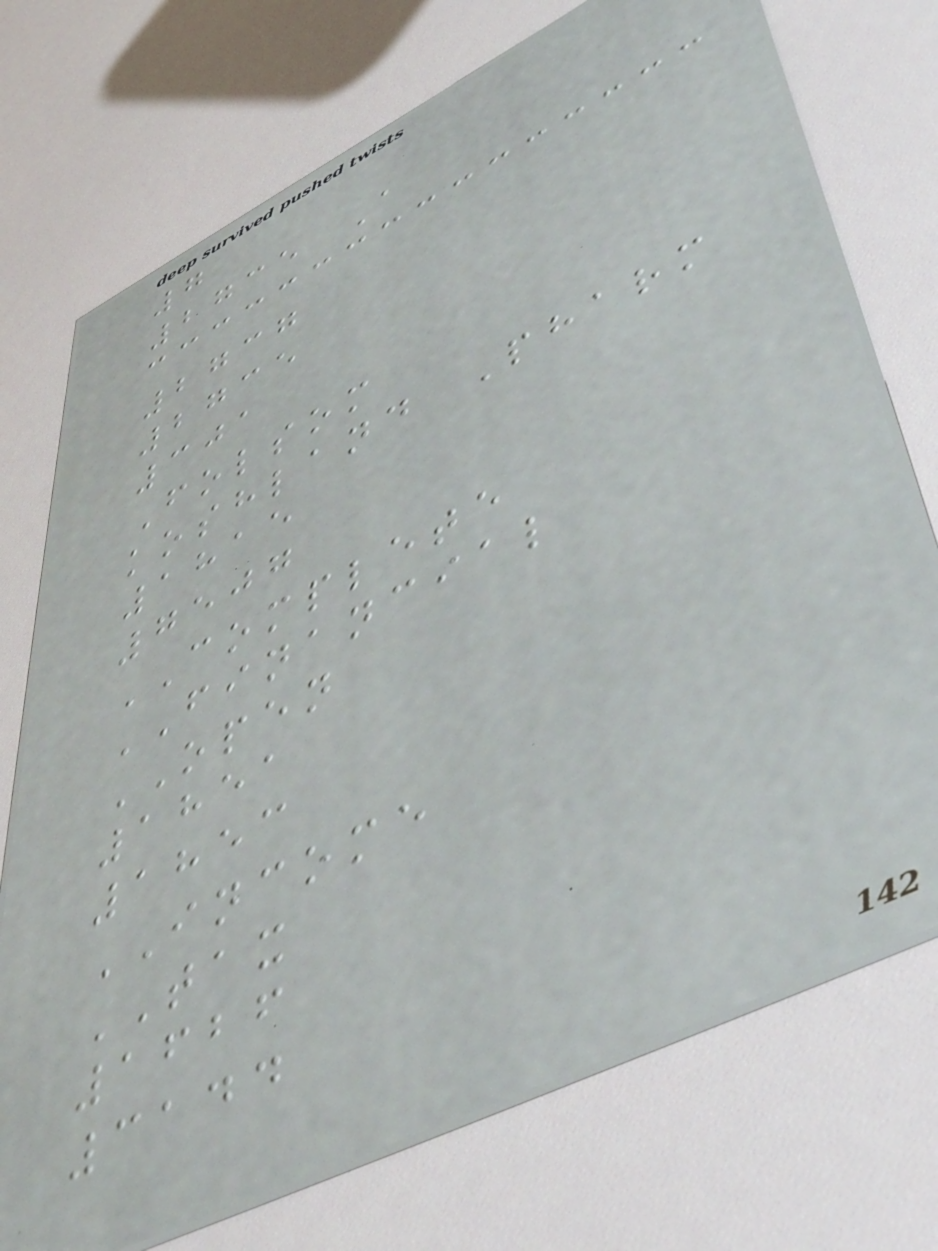7
2735 A
2737
2735
301
Folsom
koshland Pharm
1815
7507
COMPLETE
FINANCIAL
OPEN
1851
1853
INCOME
TAX
1626
3144
